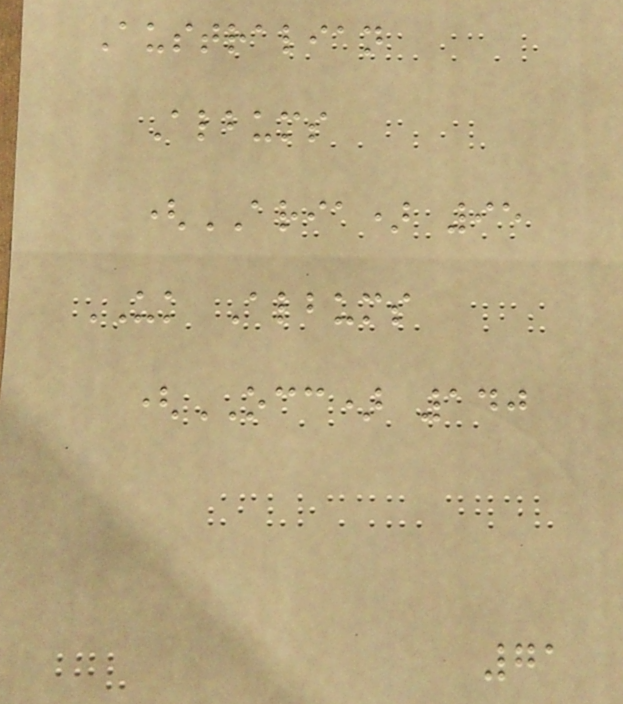Australian
Albums
(ARIA) 95
UK Albums
(OCC) 140
71
